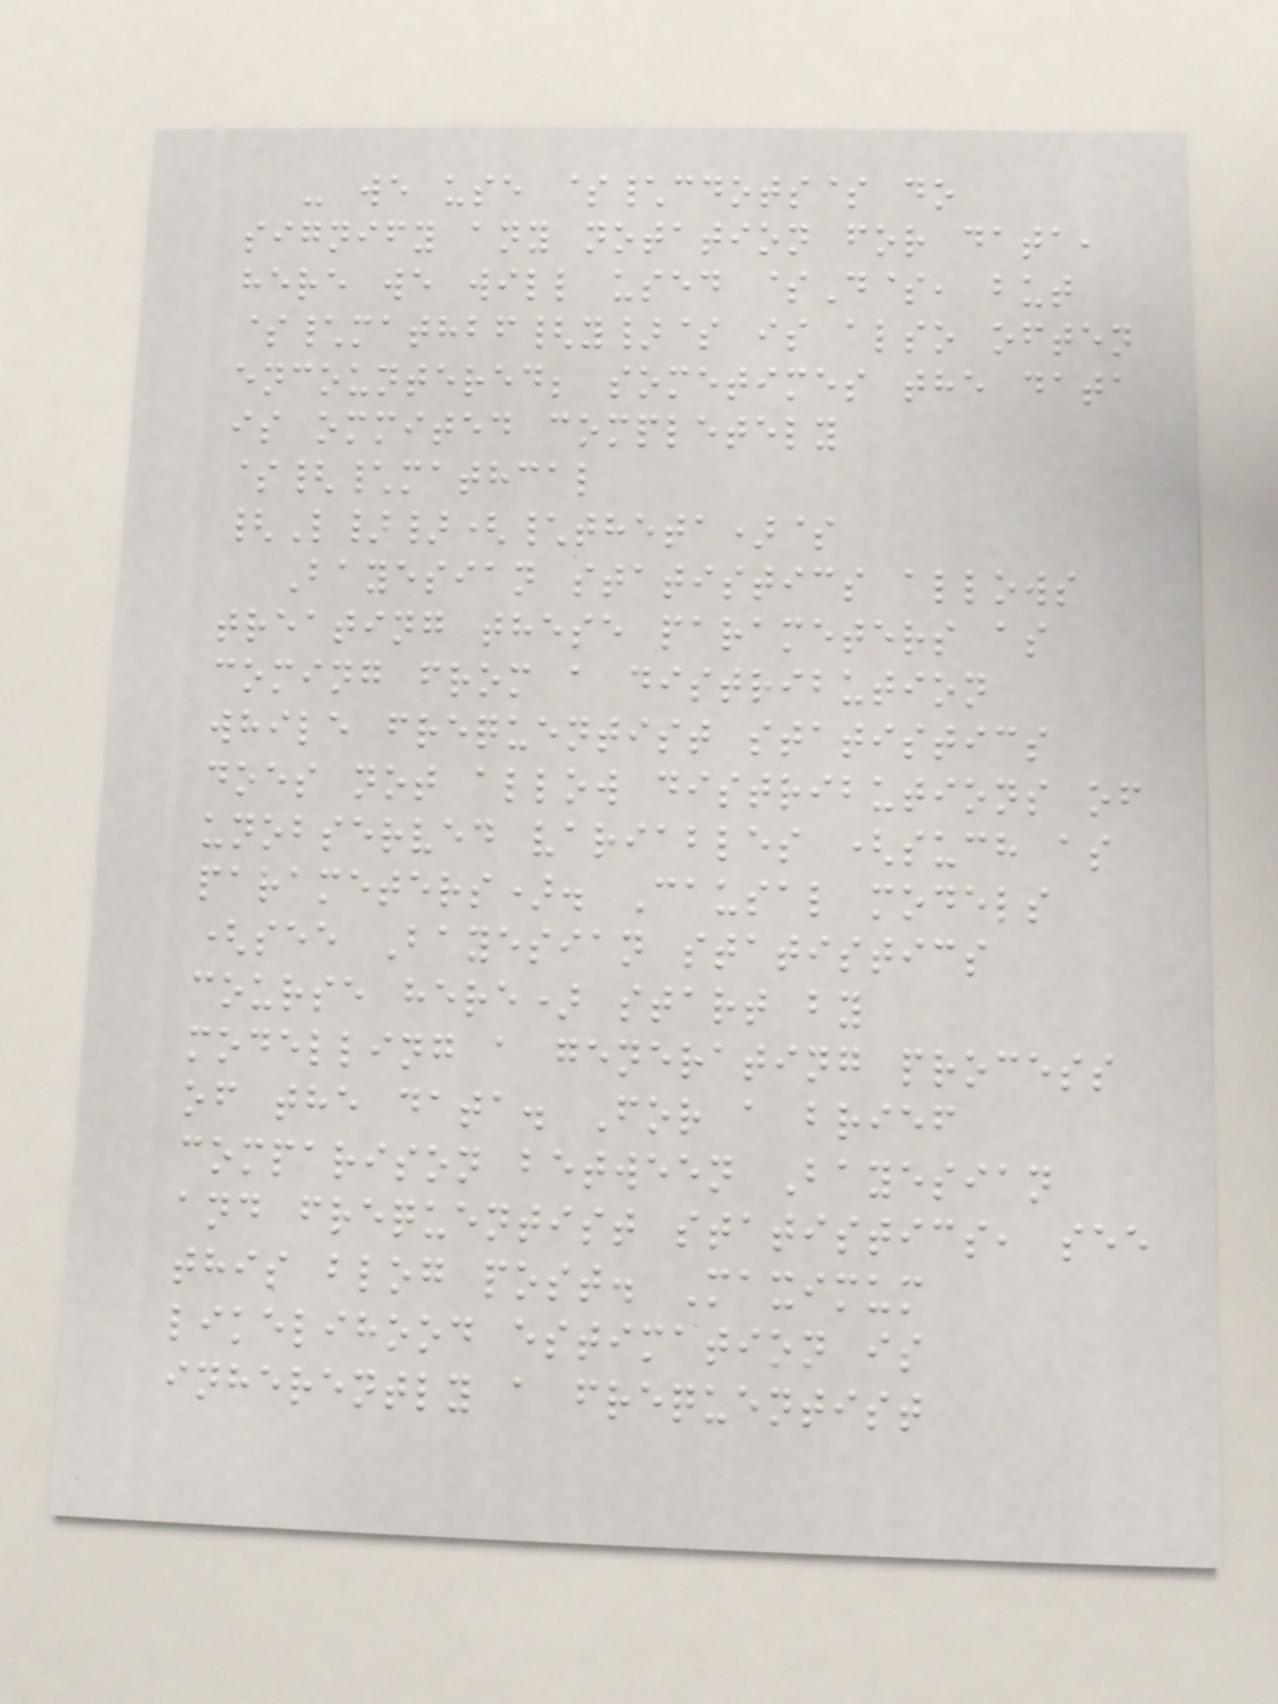- we use $\cdots$ do
signify any notation for data,
here we will used $D$, but
$\mathbf{y}$ is also often
encountered; sometimes the data
is ommited completely
${\mathcal
{L}}(\theta)$
Bayesian statistics allows
treating these parameters as
coming from a distribution
while frequentist statistics
does not allow distributions of
unobserved variables (such as
parameters). Causal models
(see Bayesian statistics
course here) start by
modelling a generating process
of the data. For a brief
comparison between Bayesian
and frequentist statistics, see
this blog post. Maximum
likelihood estimation is
inherently a frequentist
